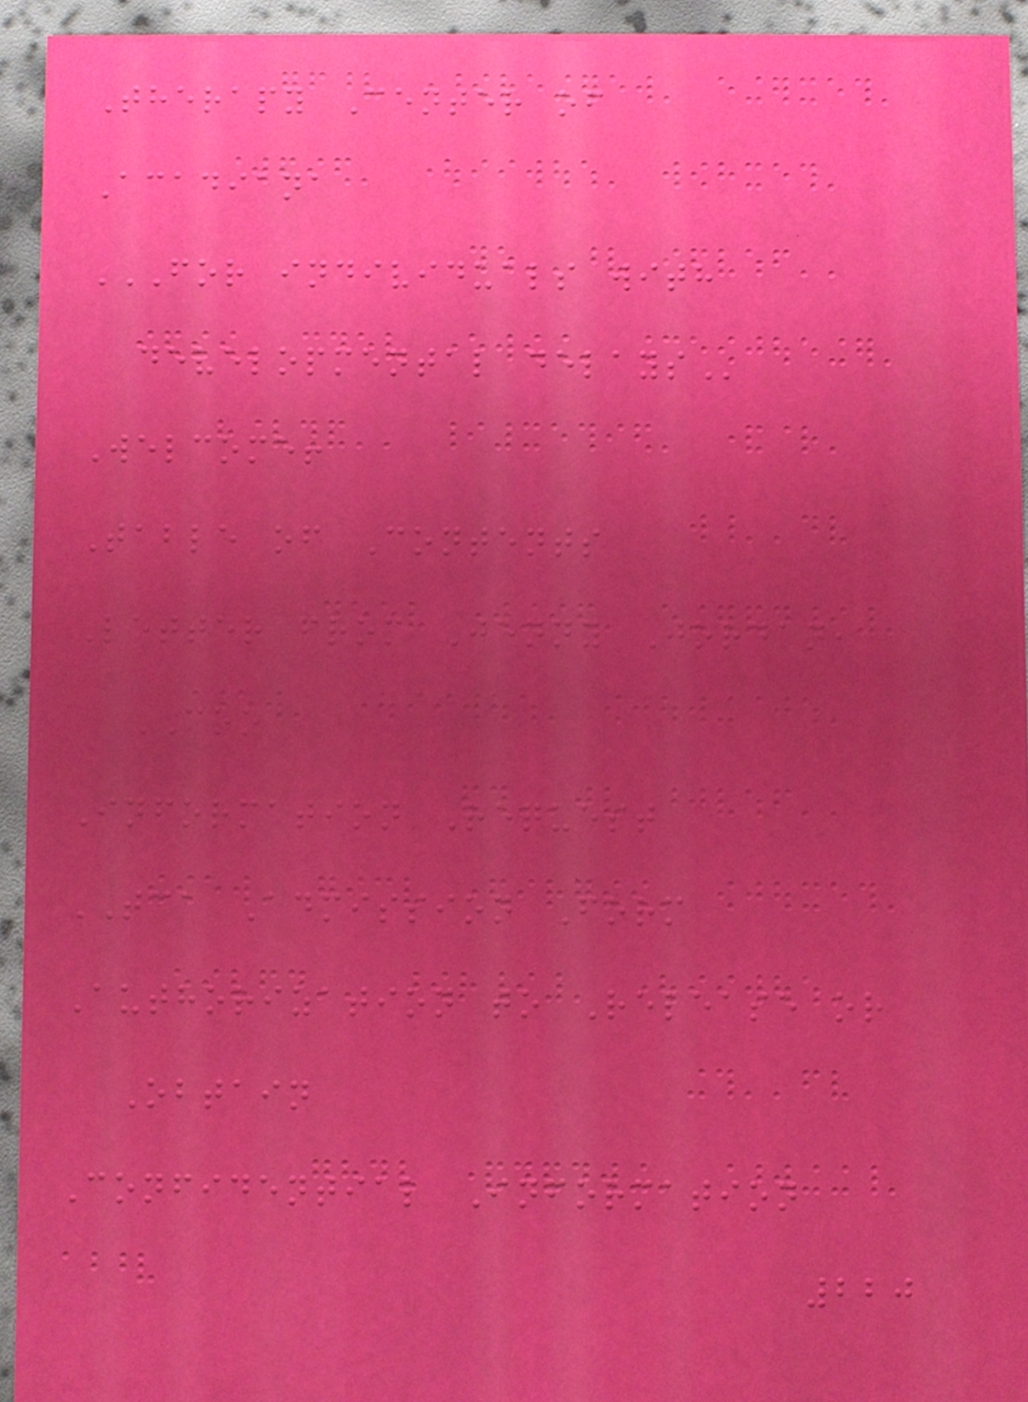Therapy Center of
Acadiana
FOR INDIVIDUALS WITH
DEVELOPMENTAL DELAYS
Welcome!
Table of Contents
Letter from Jenny Jordan,
COO
Information Request
TCA Admission Form
Authorization to Release or
Obtain
Confidential Information
220
